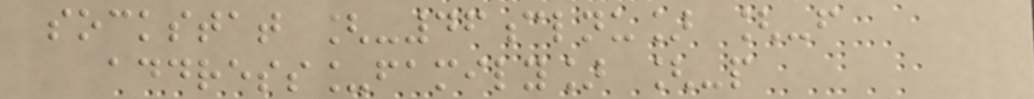sockstat [-46clnu] [-f
address_family] [-p
